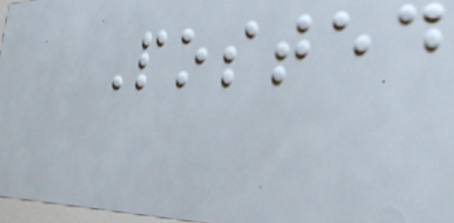Posted
